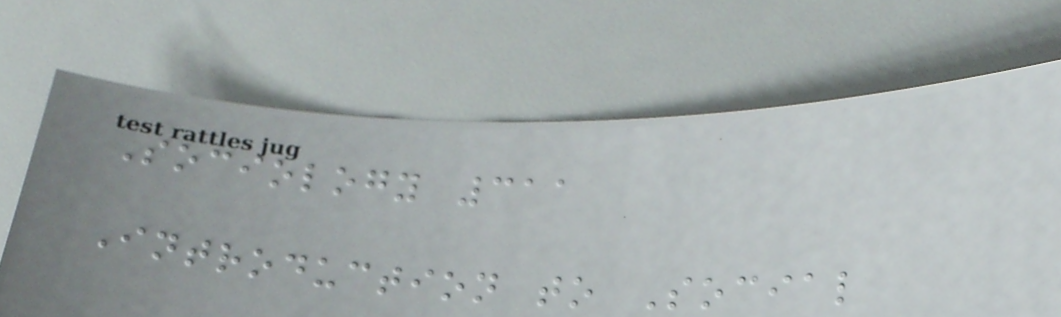Sociology 311
Introduction to Social
